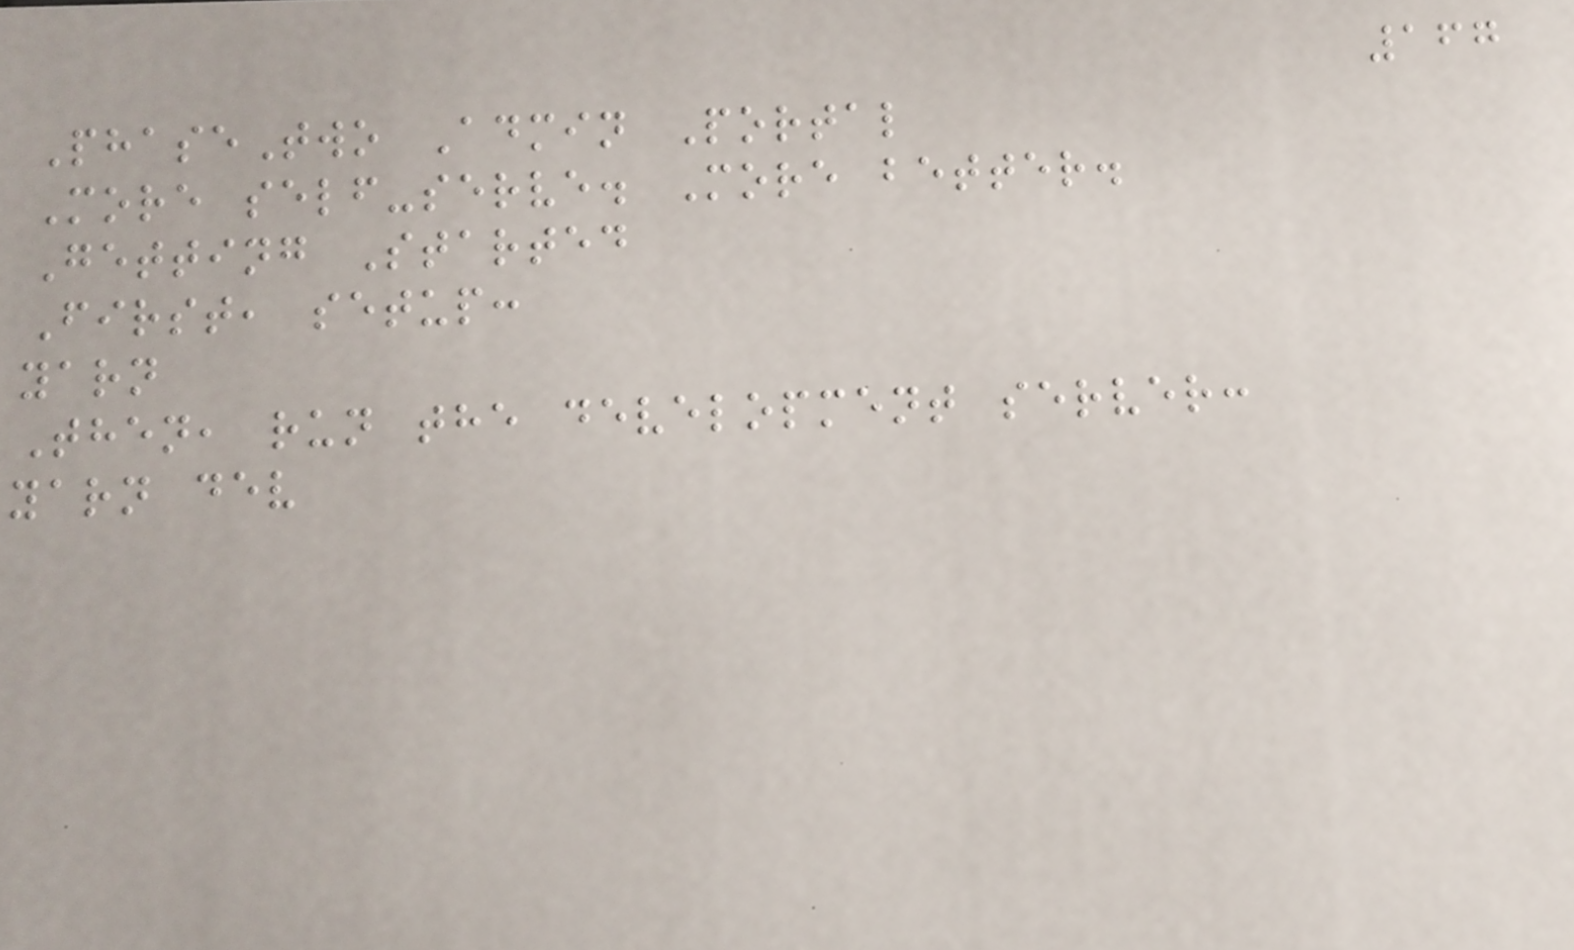167
PhaseTwo Admin Portal
More self-serve. More better.
Getting Started
First, setup:
yarn
Then, run the development server:
yarn dev
